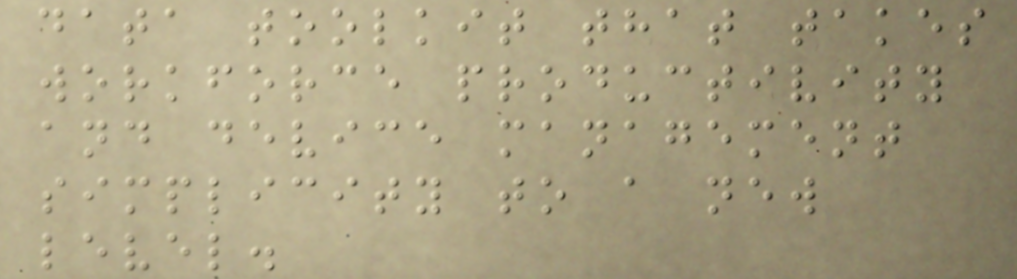data toolkit that takes
workforce productivity
and device management
simplicity to a new
level.
